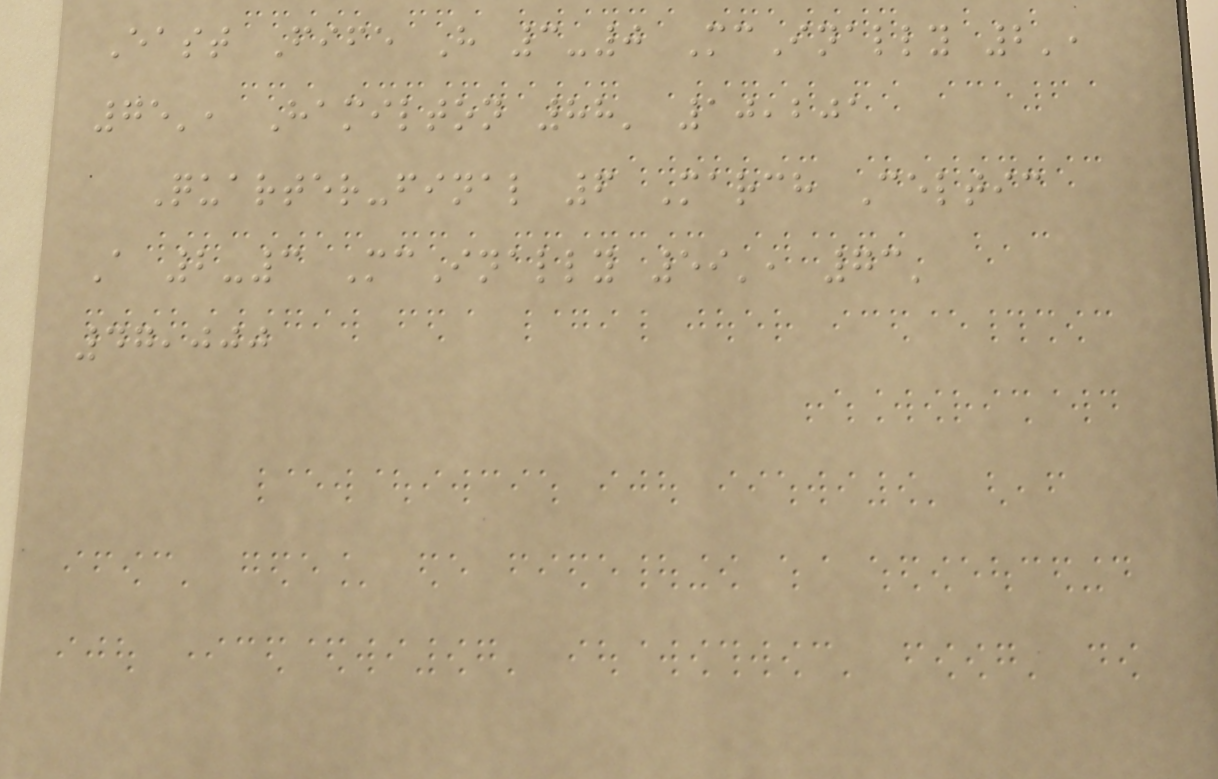East Fife H 3-0 McInally 2',
75', Hamilton 88' 10,201
Quarter-final 6 March Celtic
A 2-3 McInally 59', 73'
47,000
